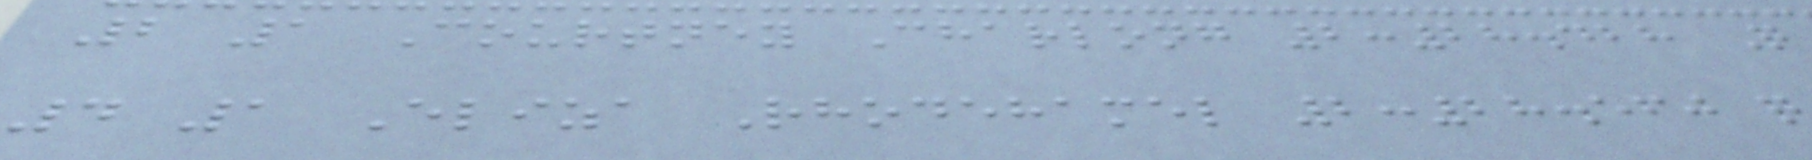2 1 Courtney Charlong 2:28.428 Q
4 1 Eliza Rhodehamel 2:28.560 q
